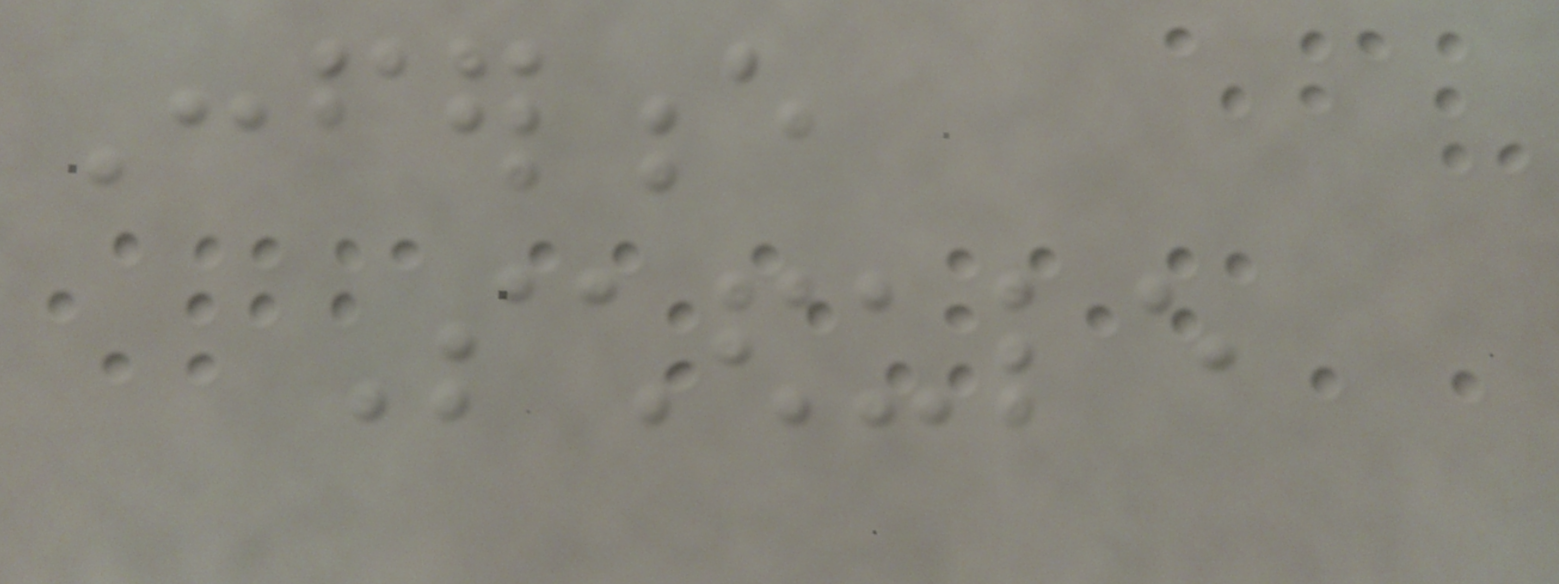Conference
Schedule
